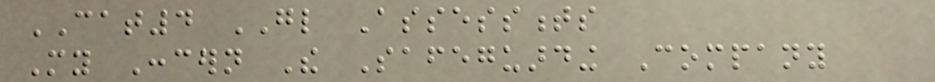CAT4 GL Assessments
My Concern The Safeguarding Company
